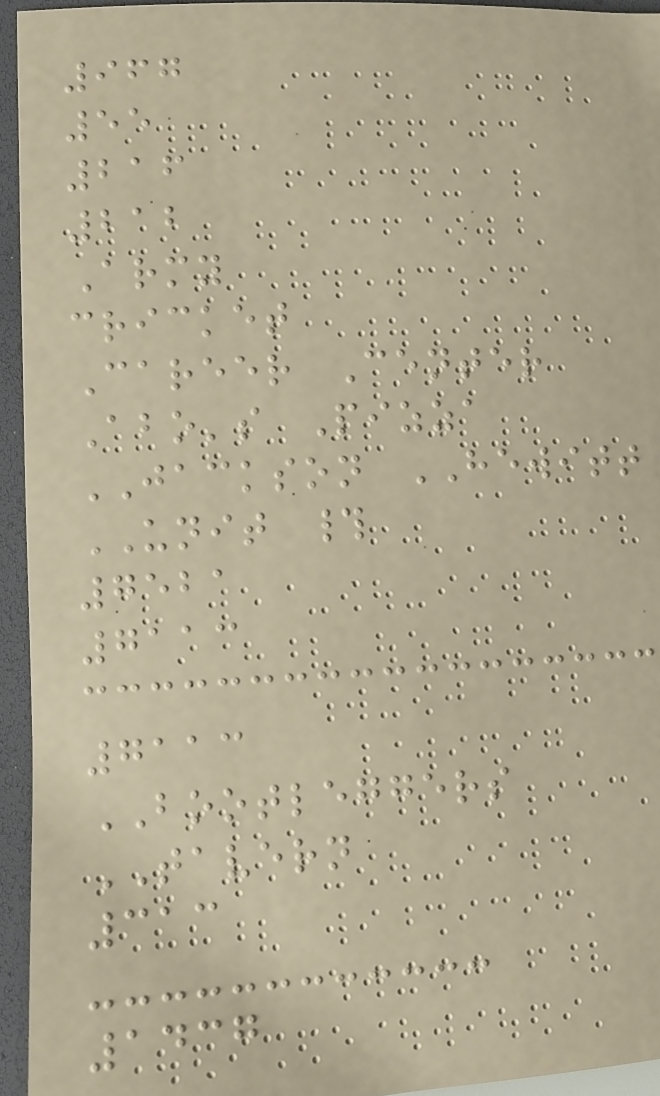967
55
216
212
Army
cricket
Career Center
Abo's Pizza
JACKSON HEWITT
UNIT #
7521
7113
7113
BOOTLEGGERS
TAVERN
313
1437
